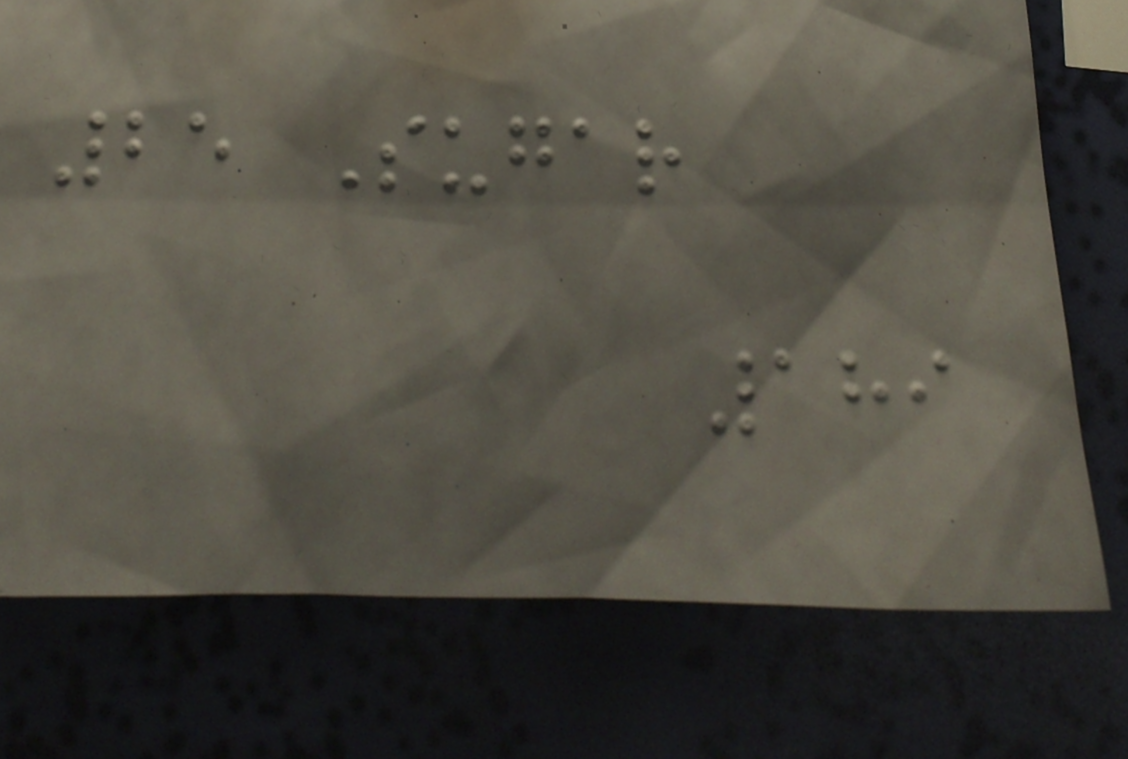25 Sugar
189
